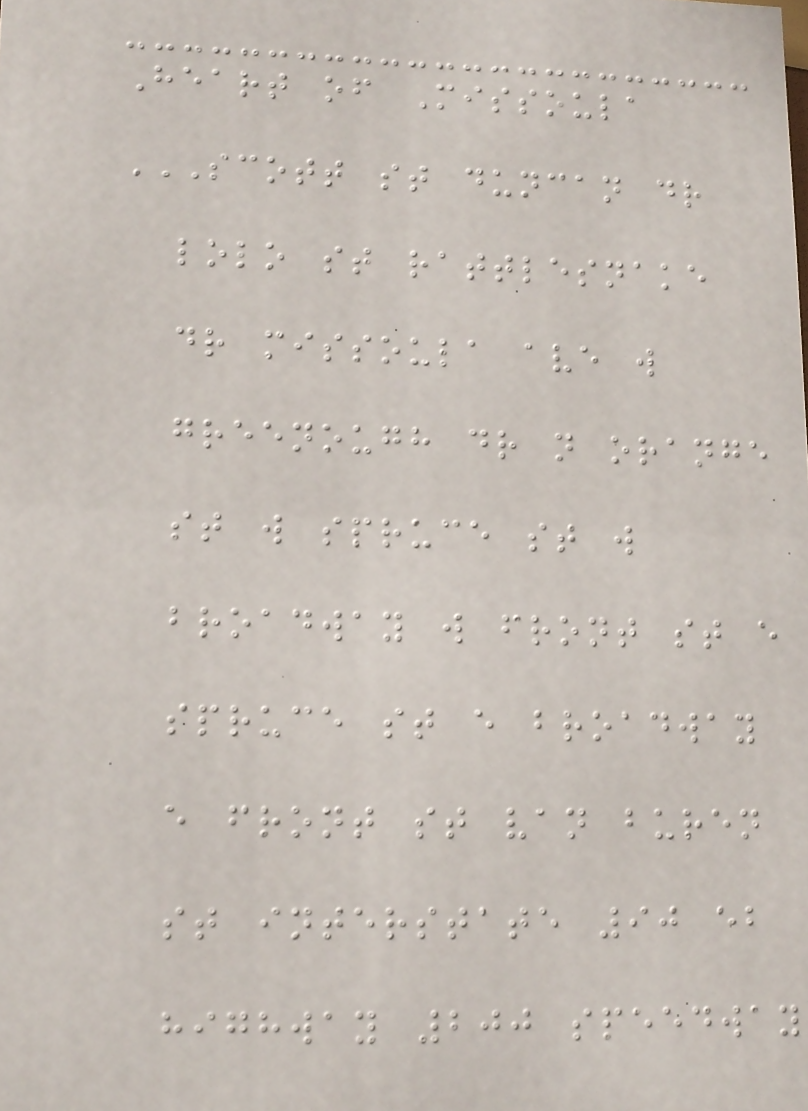Heart of Missoula
SCOTT ST DUNCAN DR
LOLO ST RATTLESNAKE
DR MISSOULA AVE W
GREENOUGH DR N ORANGE
ST W SPRUCE ST W
BROADWAY W FRONT ST E
SPRUCE ST E BROADWAY
E FRONT ST VAN BUREN
ST INTERSTATE 90 EB
HIGHWAY 200 SPEEDWAY
